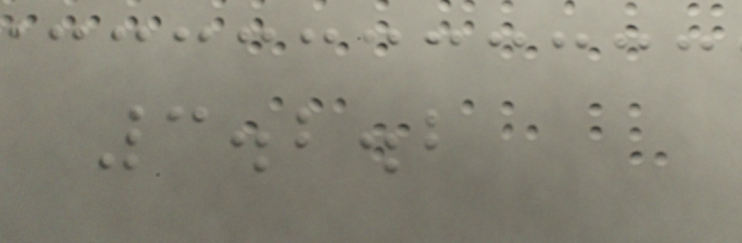3.2.2
